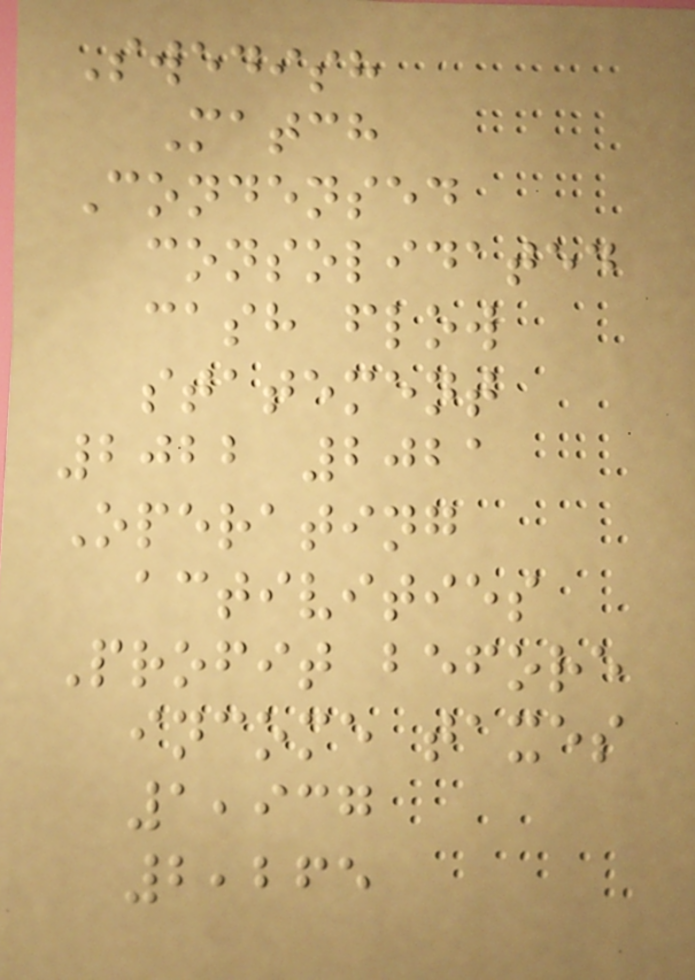Swedish
Match
Condensed
consolidated
cash flow
statement
2022 2021
Operating
activities
Profit before
income taxes
1,937
2,265
